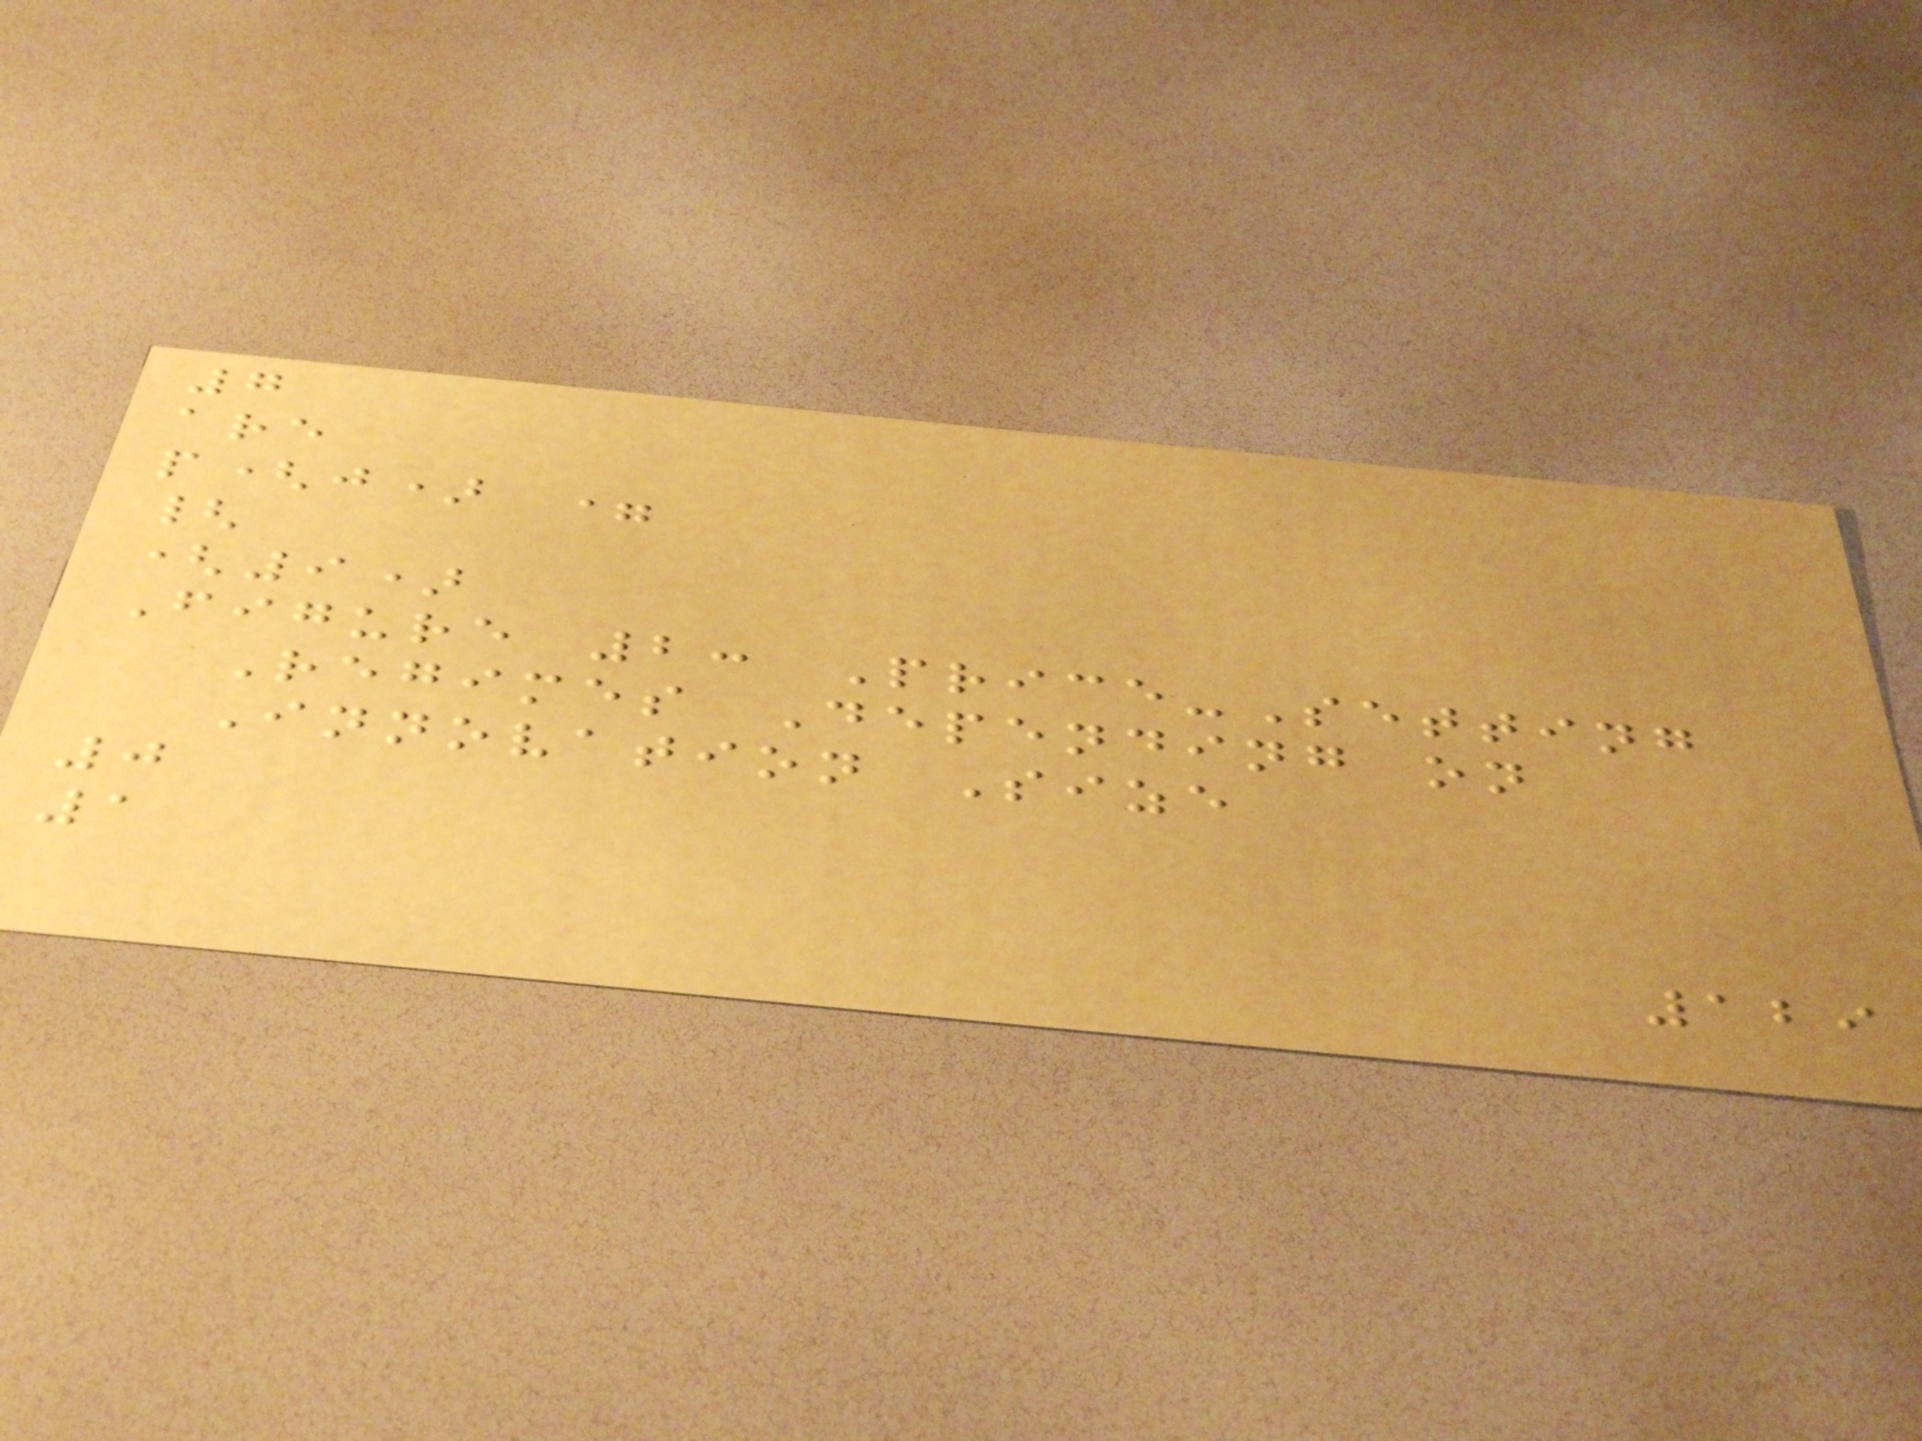7
are
p(j) =
{
(9)
Figure 2: Price-Setting
Regimes Depending on
Innovation Size
0
1
129
